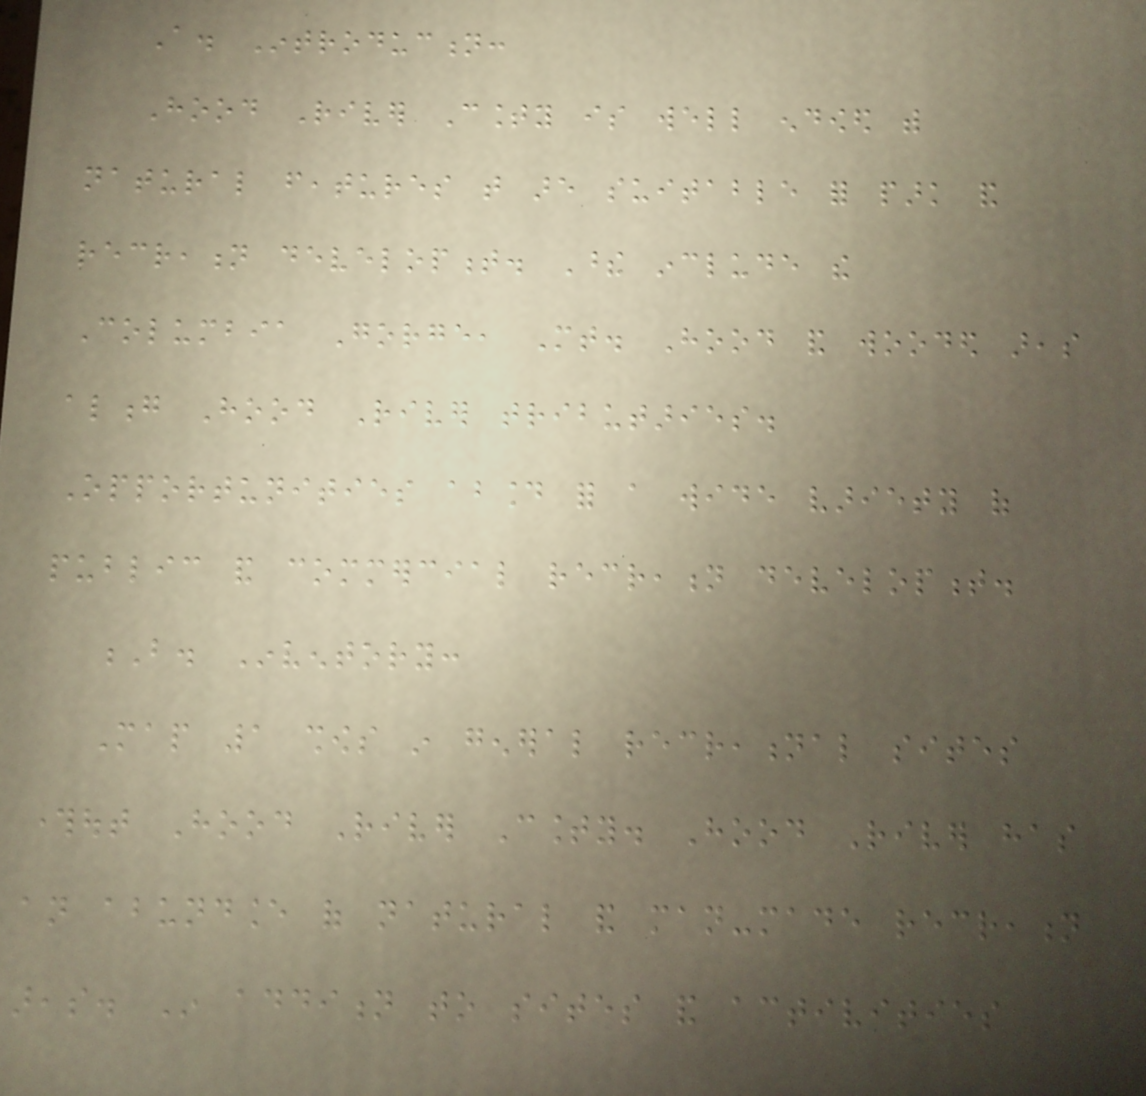A. Introduction:
Hood River County is well endowed with
natural features that are suitable for park and
recreation development. These include the
Columbia Gorge, Mt. Hood and wooded areas
along Hood River tributaries.
Opportunities abound for a wide variety of
public and commercial recreation development.
B. Inventory:
Map 1 shows in general recreational sites
throughout Hood River County. Hood River has
an abundance of natural and man-made recreation
areas. In addition to sites and activities
